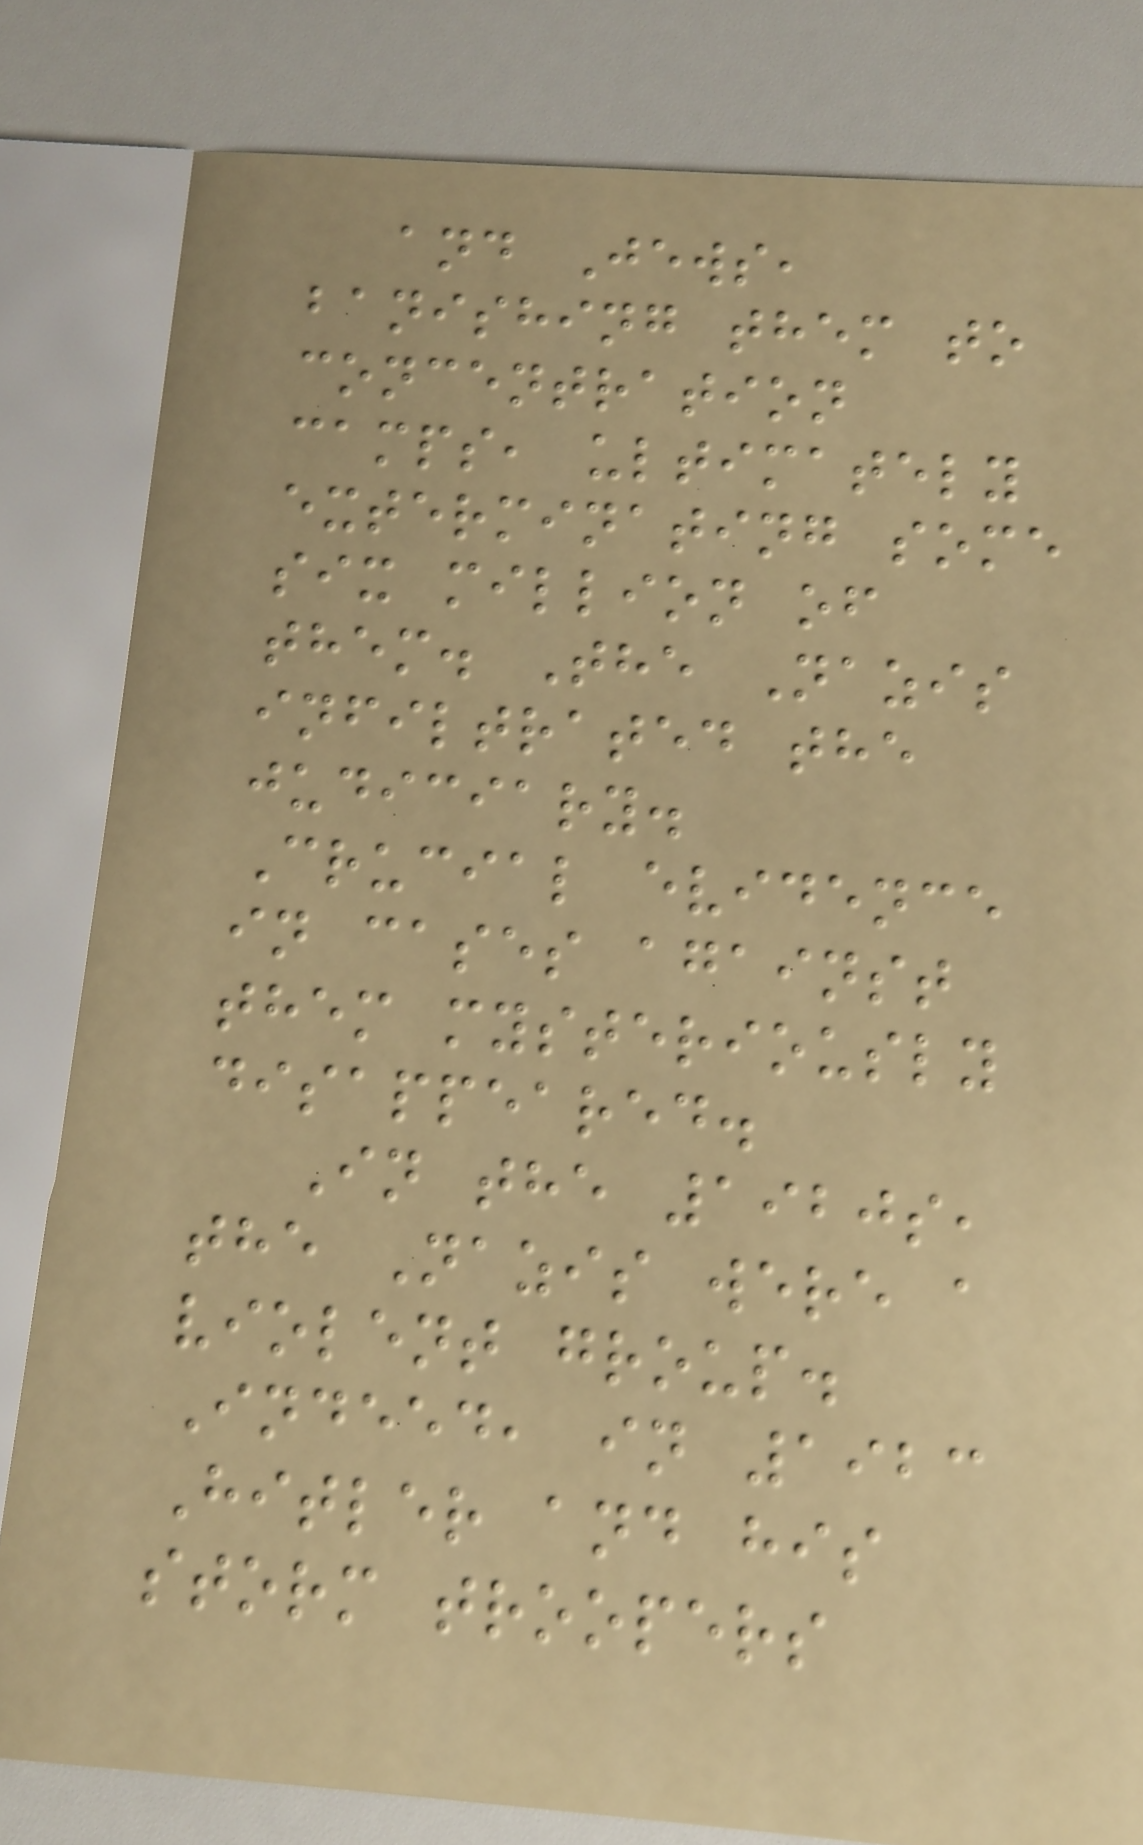and Jews,
banishing them to
concentration
camps, ultimately
exterminating some
six million of
them. The Nazis
infiltrated the
judiciary.
Crucial evidence
in cases against
them mysteriously
disappeared.
In the 1920s,
the Nazis were a
violent group.
Indeed, in 1923
Hitler and his
storm troopers
